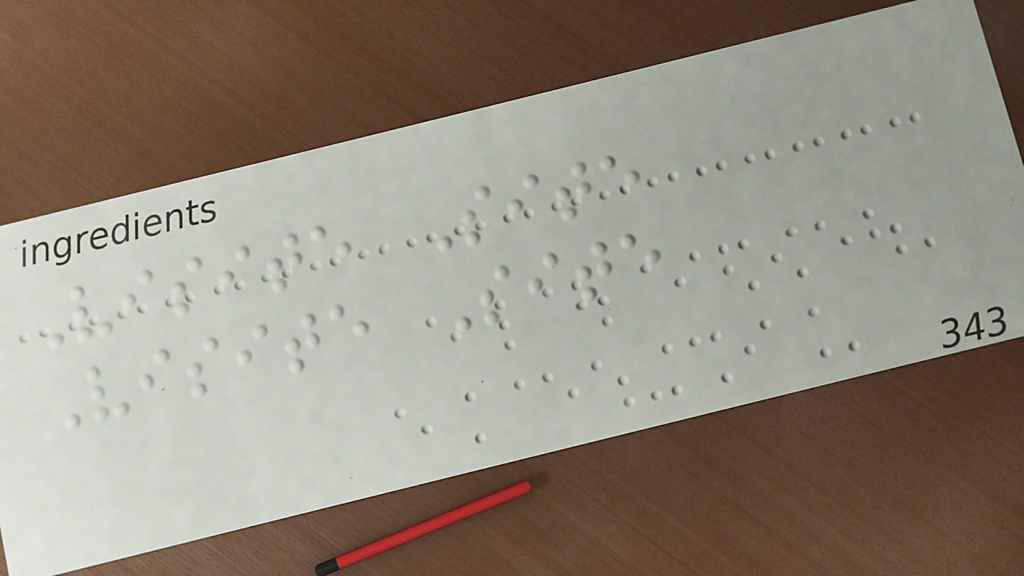Visite Site
Visite Site
